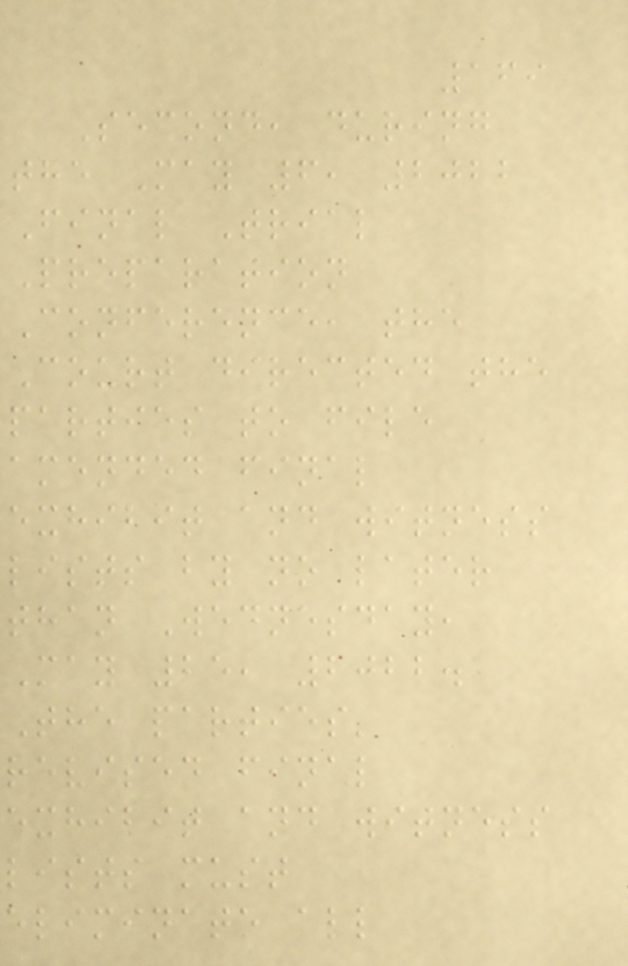169
Second, during
the May 6, 2022
Final Trial
Preparation
Conference, the
Court directed the
parties to file
amended final
exhibit and witness
lists by no later
than Wednesday,
May 25, 2022.
The parties'
revised final
exhibit and witness
lists must
eliminate all
